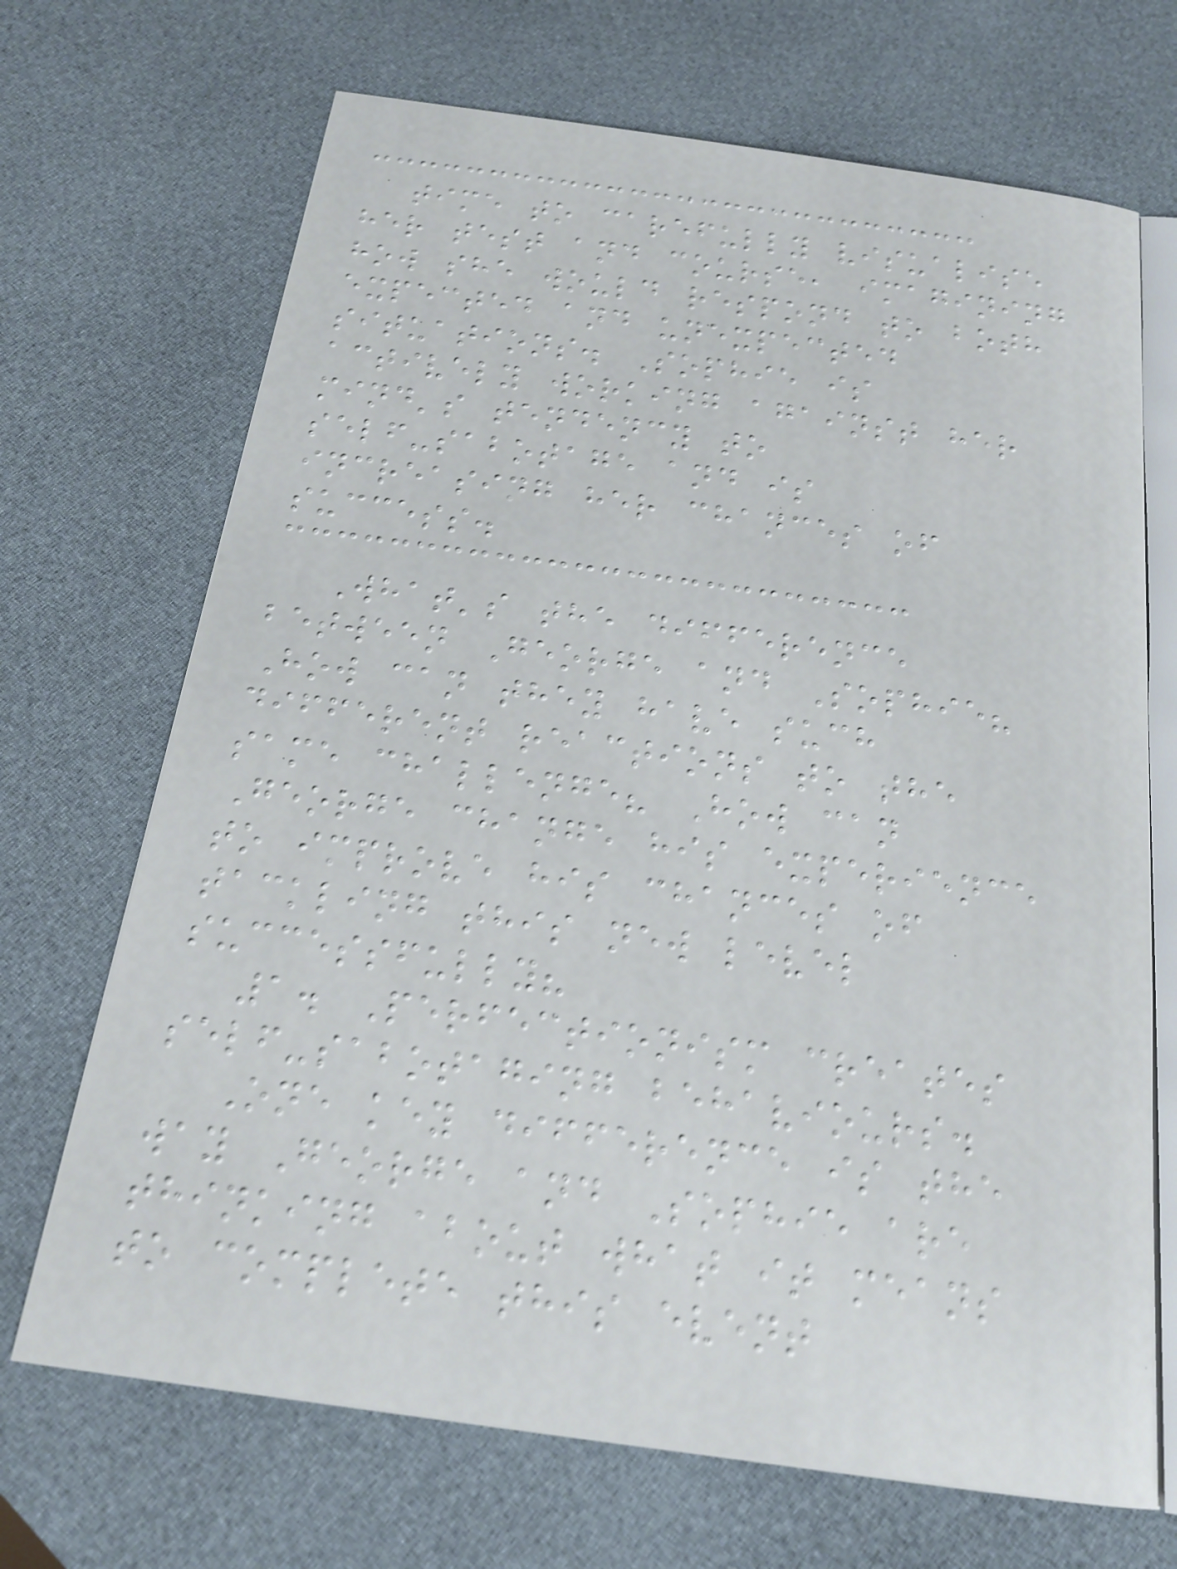time to carefully visualise
her test and course, imagining
how she would respond to both
expected and unexpected
situations. Sophie is
actively working against her
mind's tendency to
self-sabotage and is
increasing her chances of
success.
What's the difference
between George and Sophie?
How can they have such
different reactions to the
same challenge? How can
George change his experience
to improve his chances of
tackling this new level
successfully?
1. Perfectionism creates
self-sabotaging behaviours.
One key difference is the
way George and Sophie are
thinking about what it means
to complete this event
